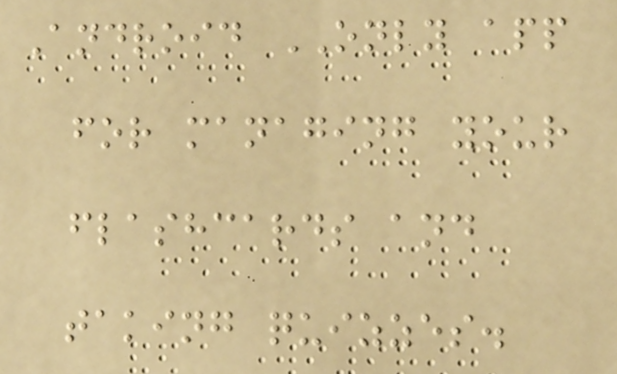Android ONLY app
for managing your
flashcards and
taking quizzes.
